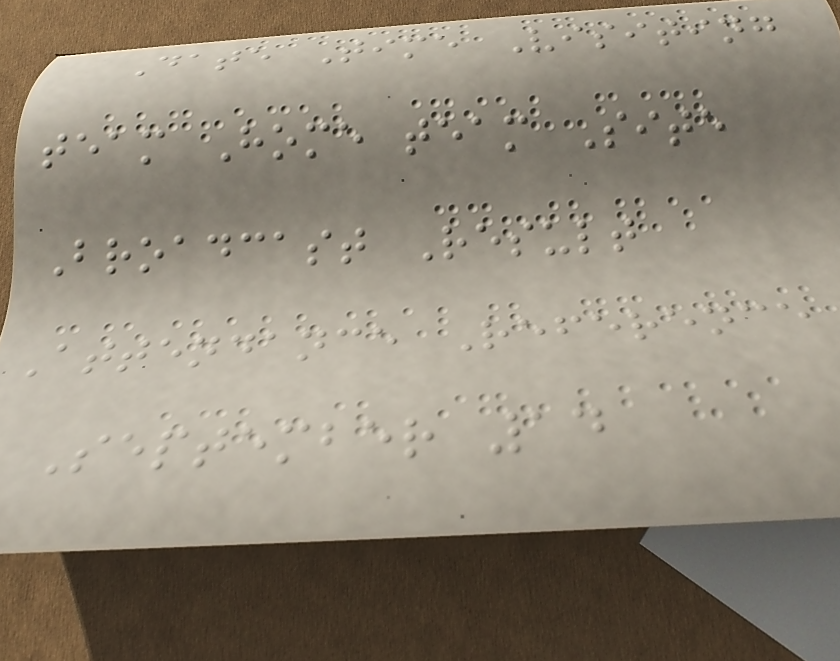Date Time Visiting
team Home team Site
Broadcast Result
Attendance Reference
September 14
